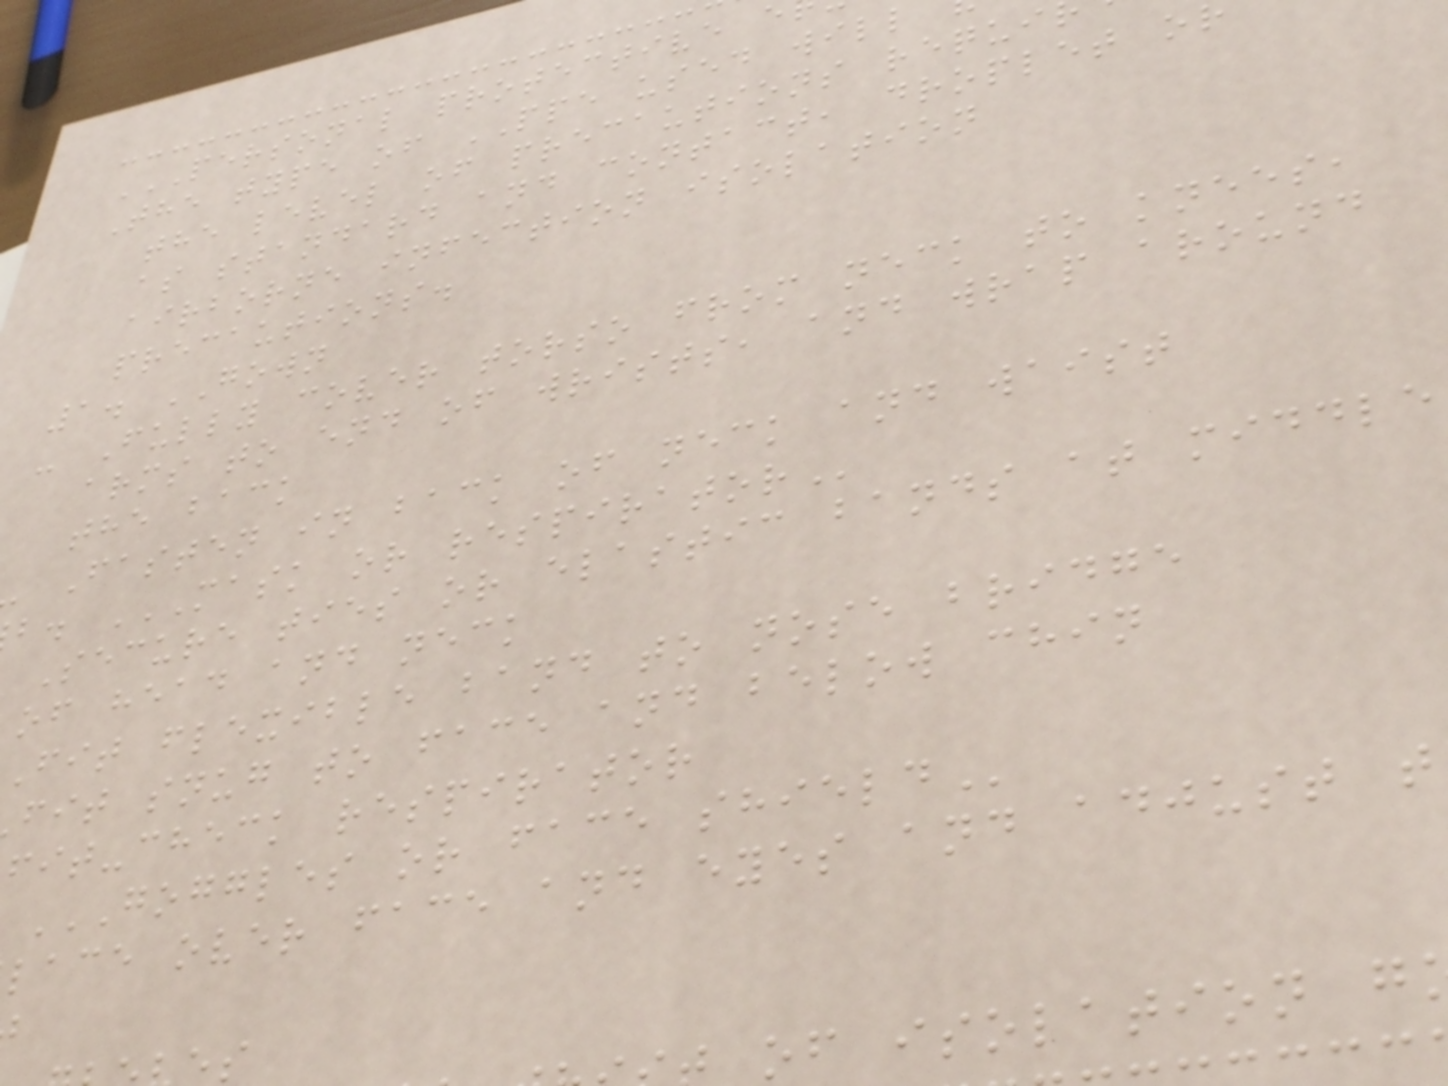The type of PPE used will
the level of precautions requi
as standard and contact, droplet o
airborne infection isolation
precautions.
1. GOWN
- Fully cover torso from neck to knees,
arms to end of wrists, and wrap around
the back
Fasten in back of neck and waist
b. MASK OR RESPIRATOR
Secure ties or elastic bands at middle
of head and neck
Fit flexible band to nose bridge
fit snug to face and below chin
fit-check respirator
GOGGLES OR FACE SHIELD
lace over face and eyes and adjust t
of isolation g
